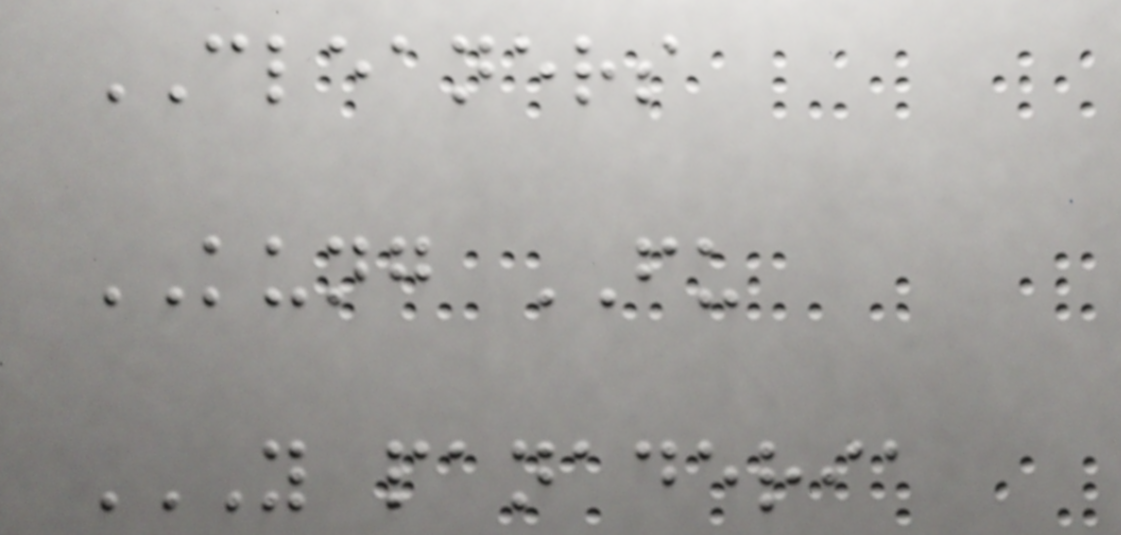CLEANERS
KUNG FU
Y PANADERIA
